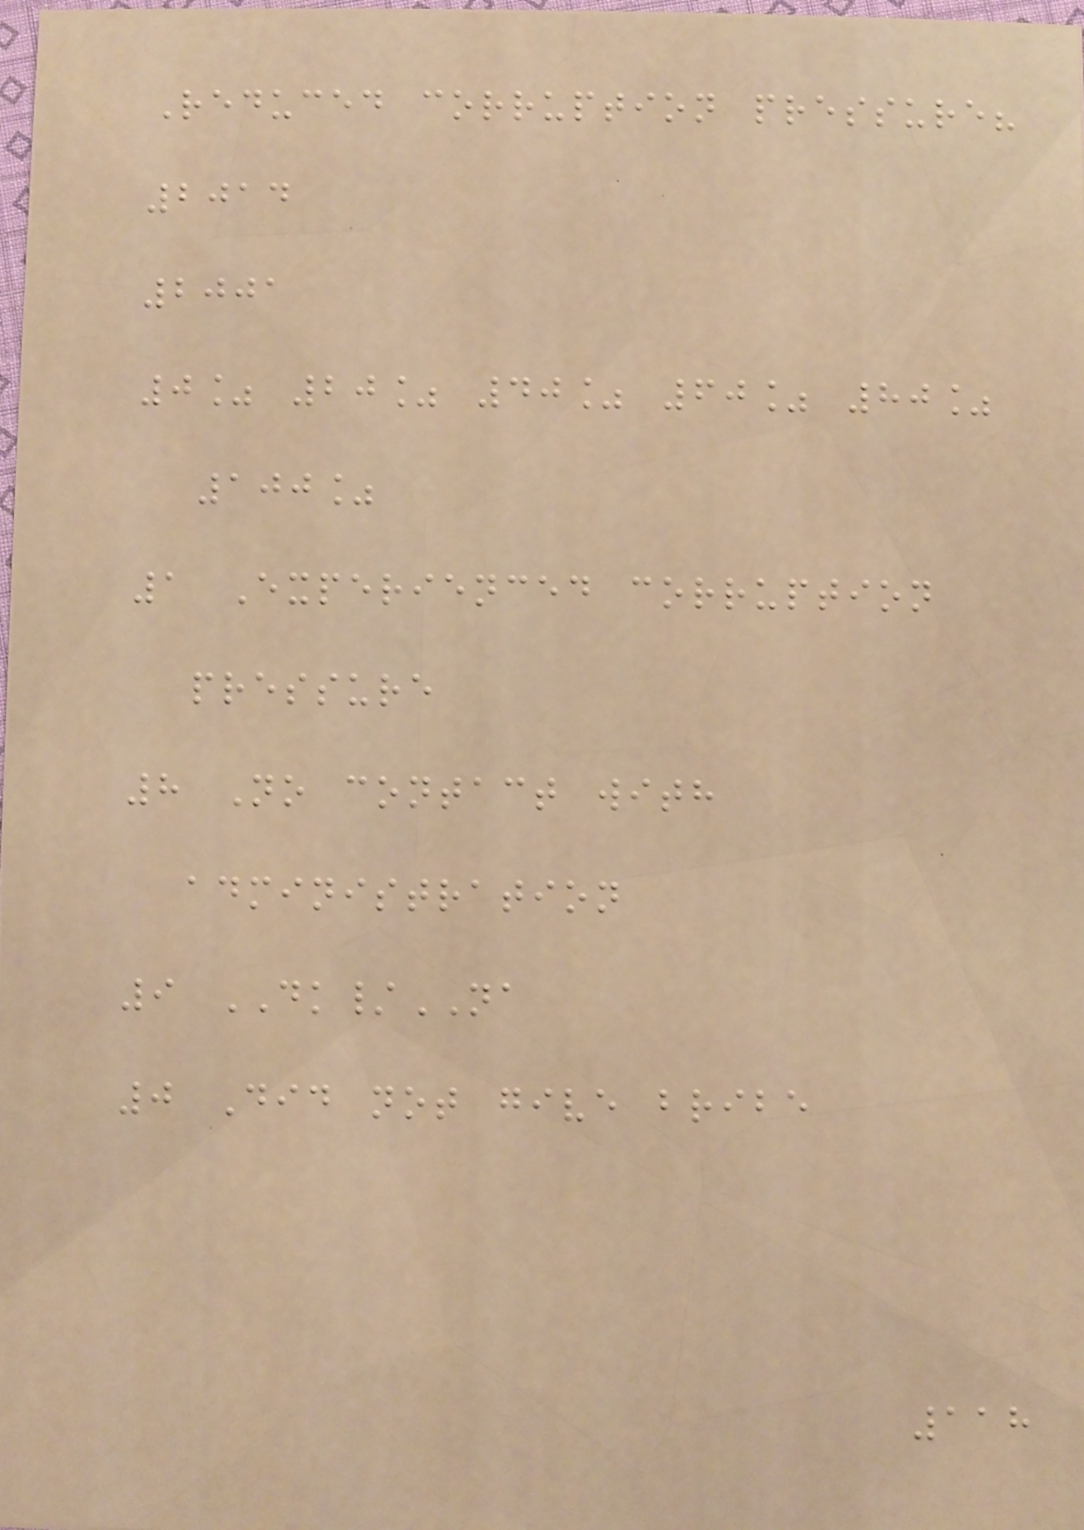Reduced corruption pressure?
2014
2001
0% 20% 40% 60% 80%
100%
1 Experienced corruption
pressure
8 No contact with
administration
9 DK/NA
0 Did not give bribe
118
